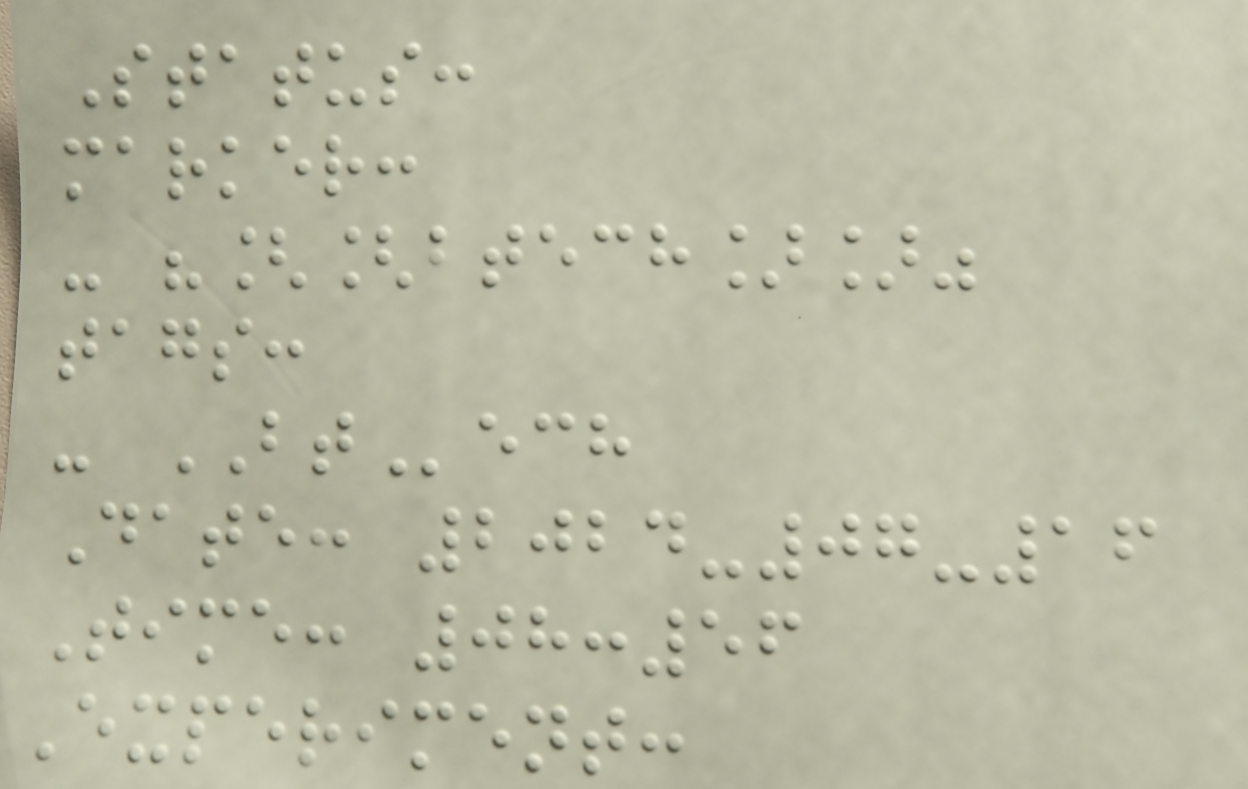Status:
marker:
- "[[btech]]"
tags:
- BTech
Date: 2024-07-16
Time: 08:56
Experiment:
